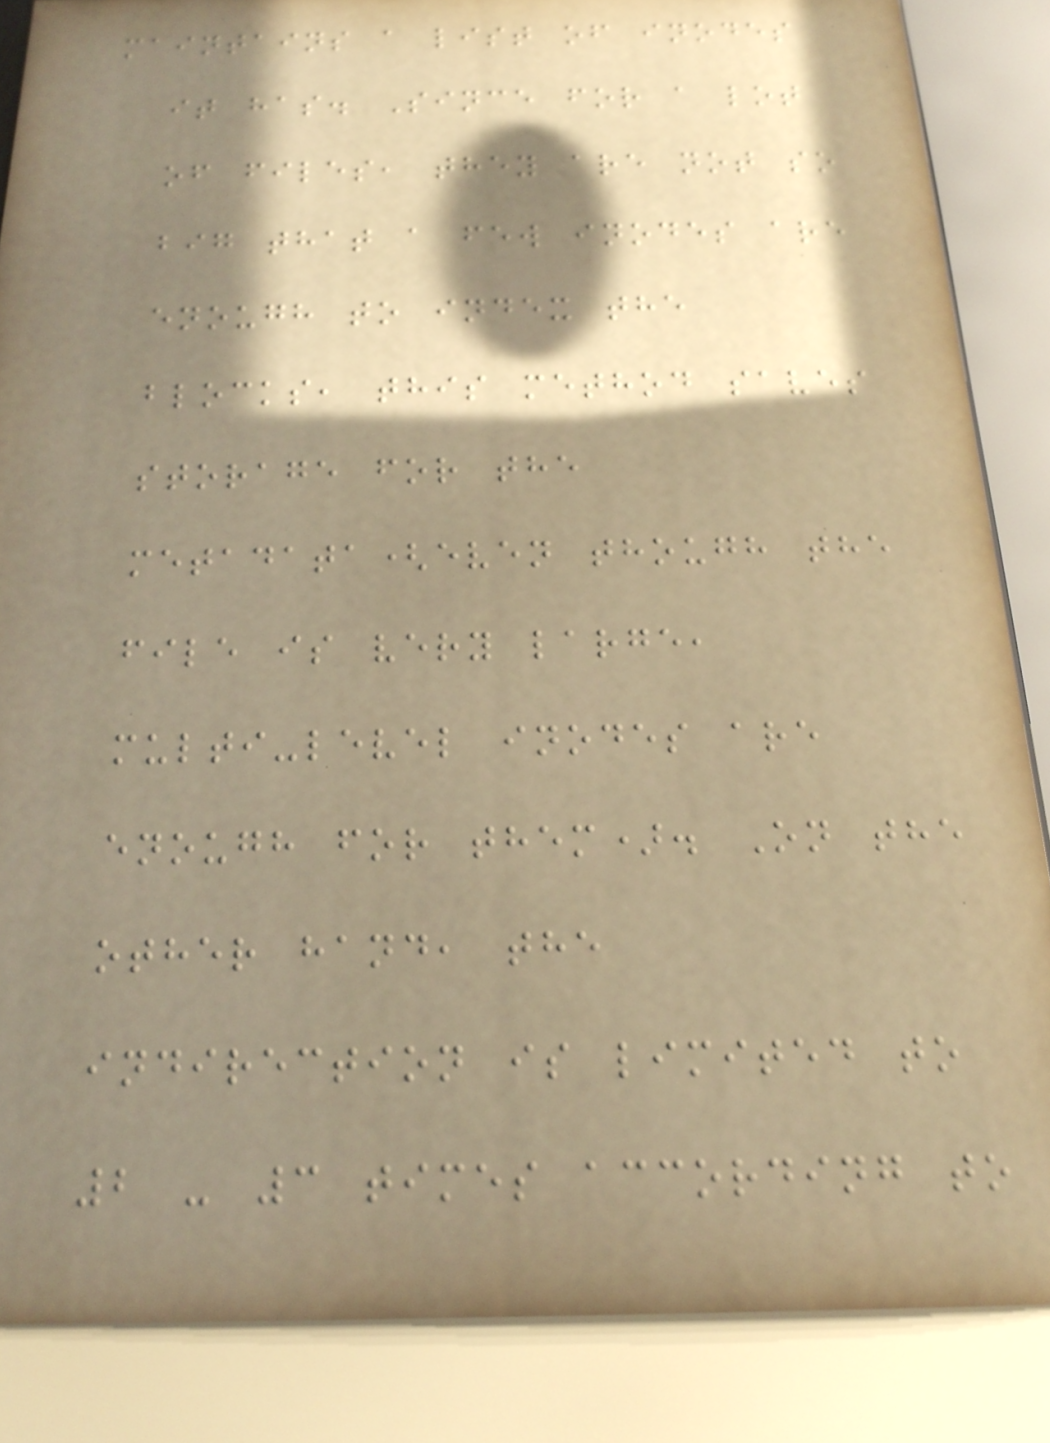maintains a list of inodes
it has. Since for a lot
of files, they are not so
big that a few inodes are
enough to index the
blocks, this method saves
storage for the
metadata(even though the
file is very large,
multi-level inodes are
enough for them). On the
other hand, the
indirection is limited to
2 - 3 times according to
